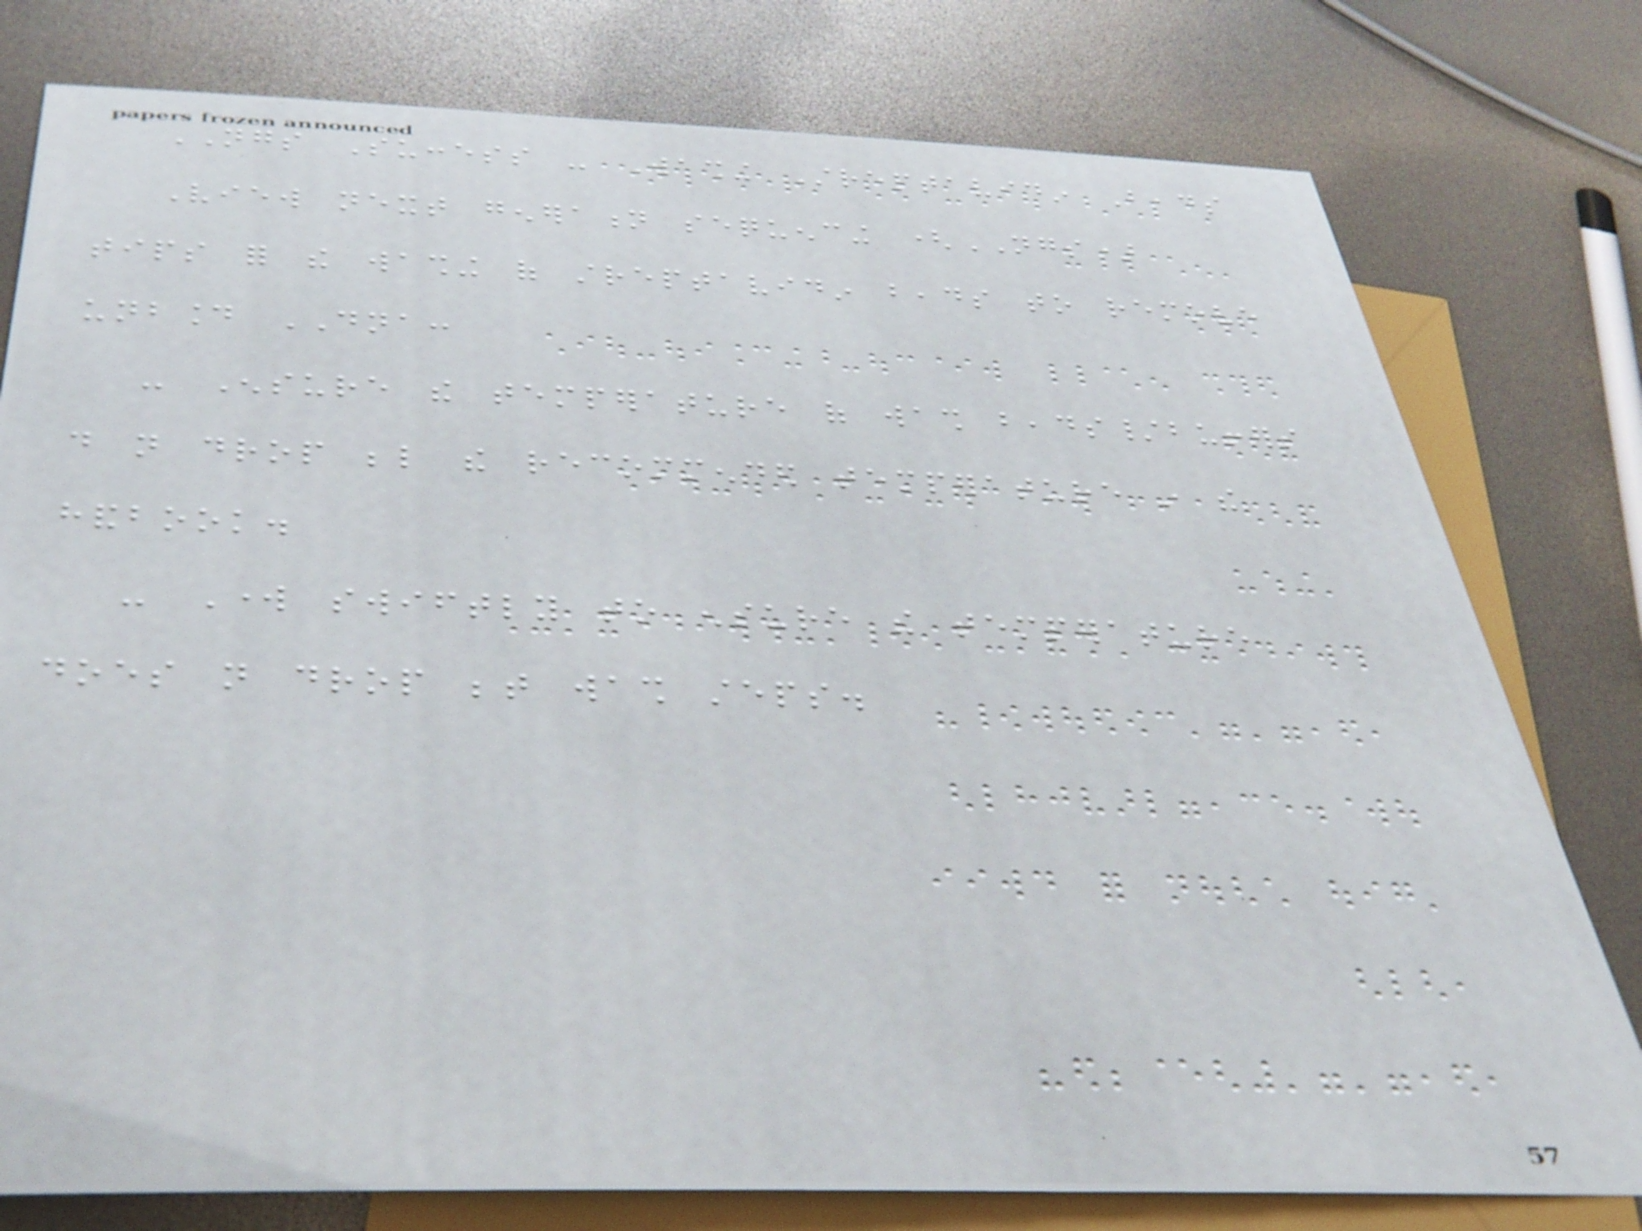NGS Success - Washing Streptavidin Beads
View next generation sequencing (NGS)
tips for the washing of streptavidin beads to remove
unbound DNA:
- Ensure the temperature of wash beads/buffers
do not drop below the recommended temperature in the
handbook.
- Work swiftly to ensure the temperature
does not drop between wash steps.
